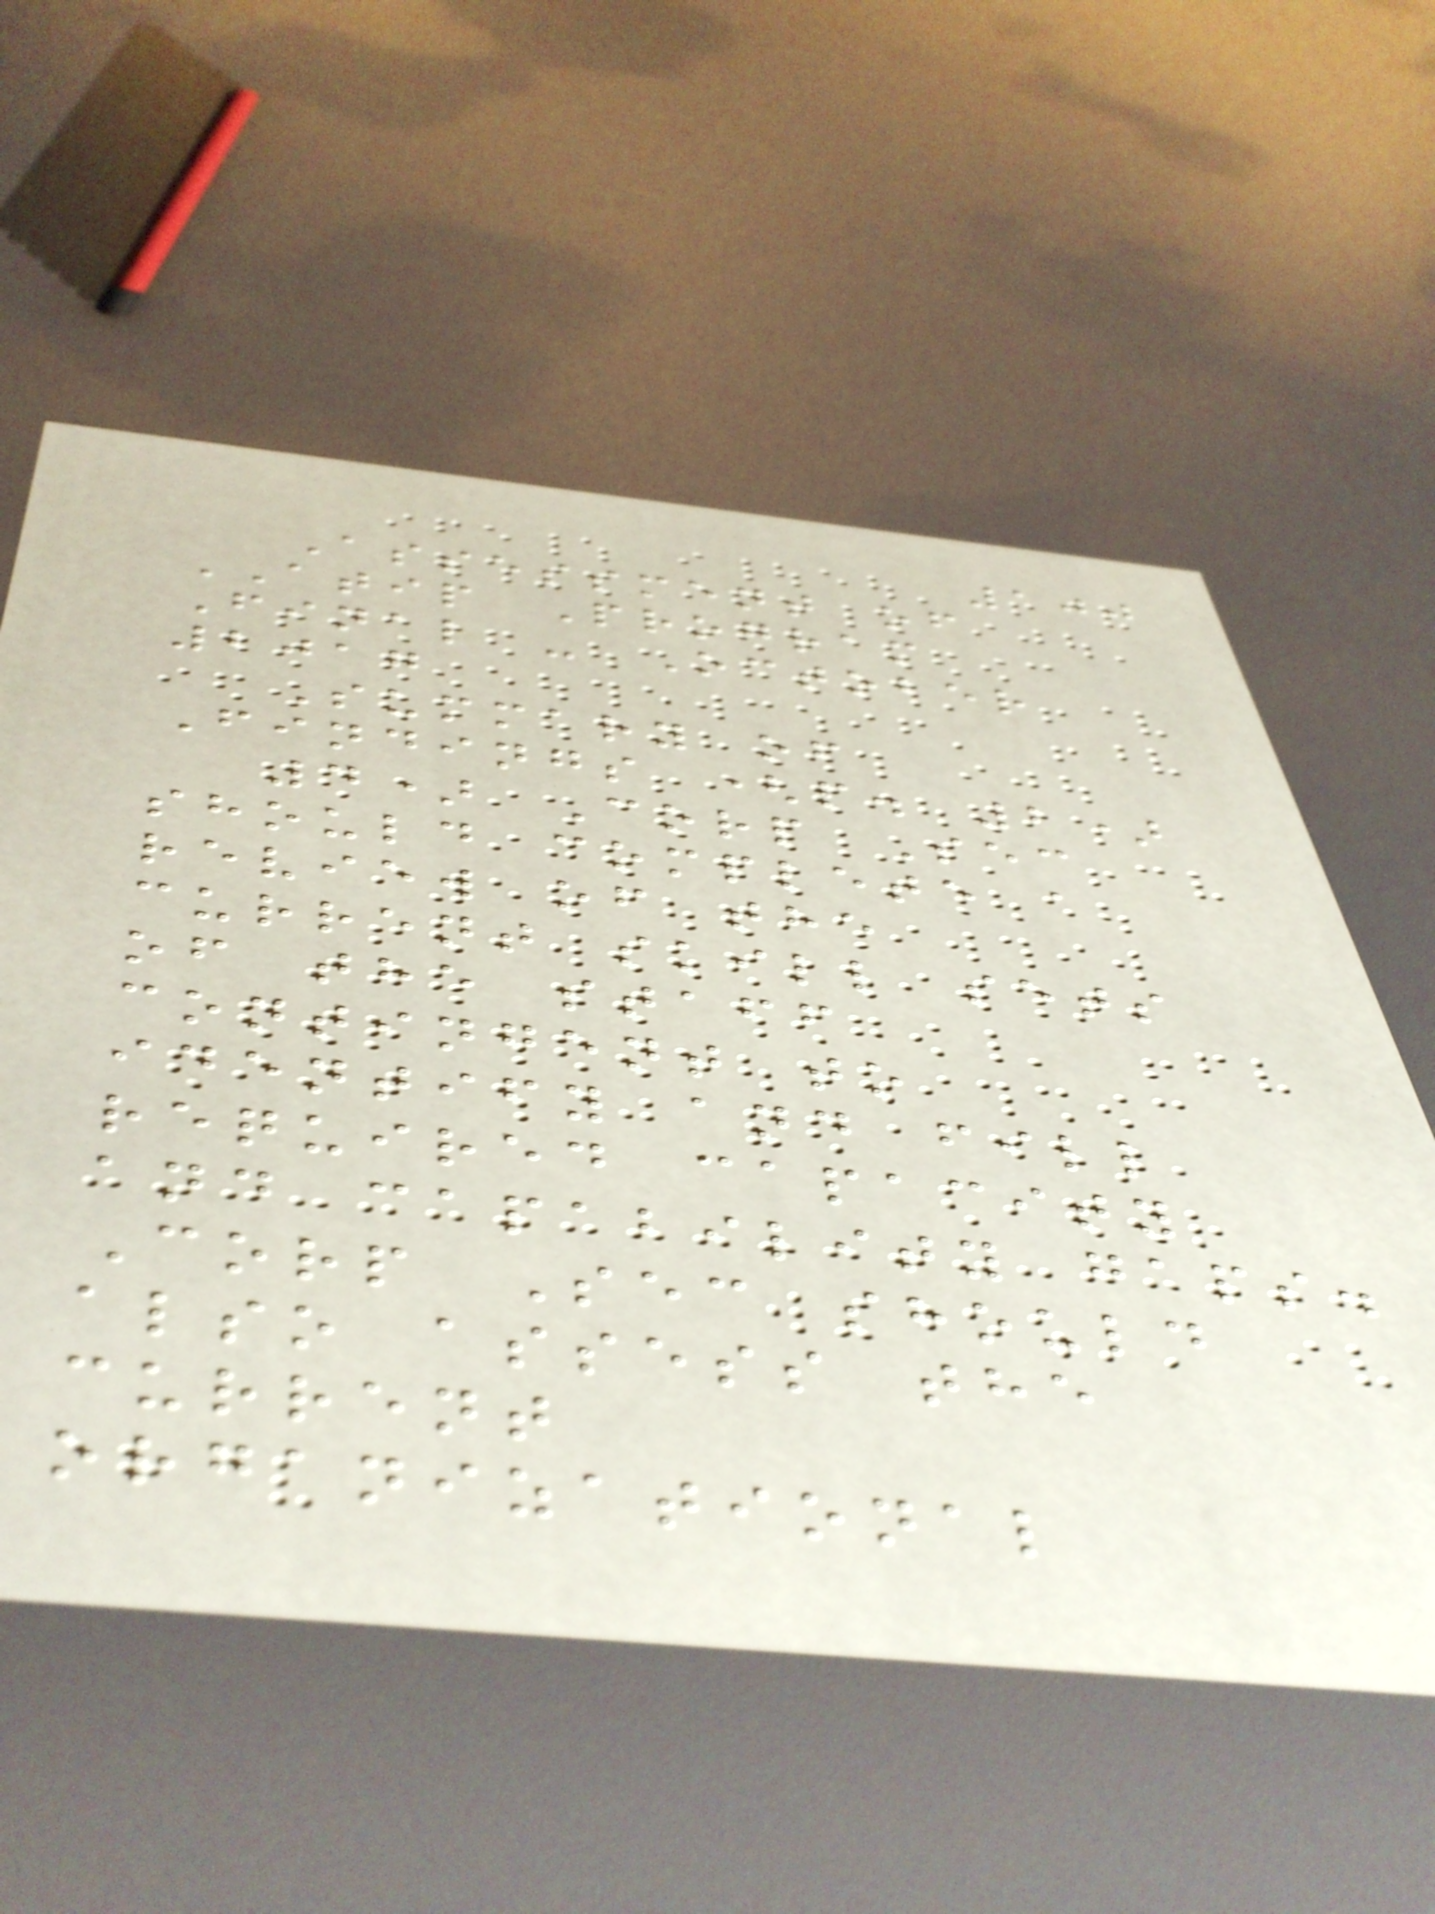100
Assessment of
ATIP Program
Final - October
2017
Summary of
Findings (p. 2)
4) Corp Sec
should complete a
review of the
current skill sets
of the staff
contingent to
identify and fill
required capacity
and capability gaps.
Corp Sec should
also assess the
current
organizational
